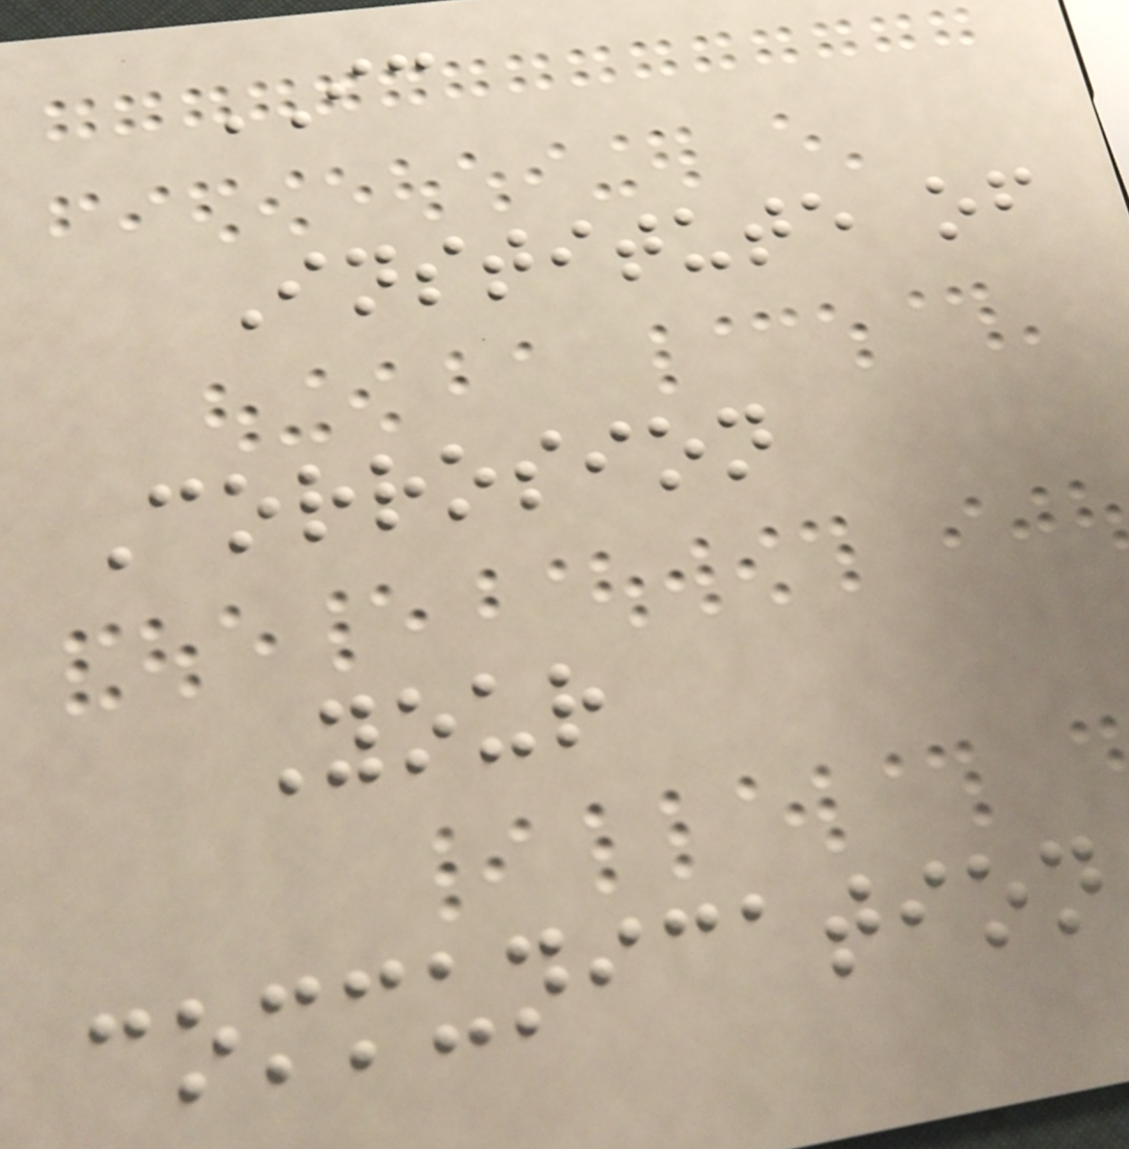IC
Institute of
Corrosion
Your
communication
